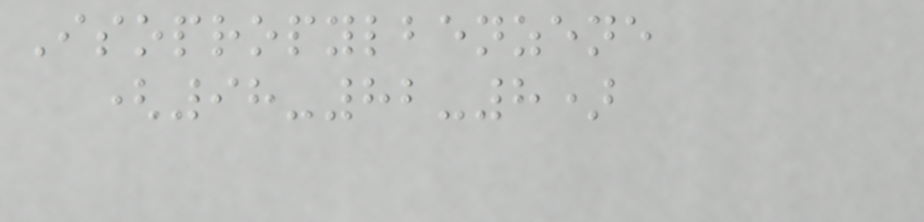Isopropylbenzene
(98-82-8)
